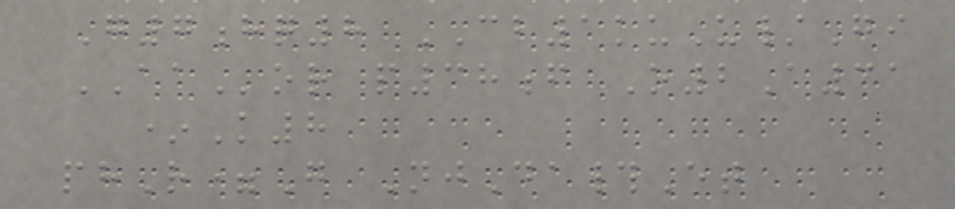G7hq8 CB1kuU/Gi
AAor p38f O2A31
*K8
phR=G NjDa#Et
